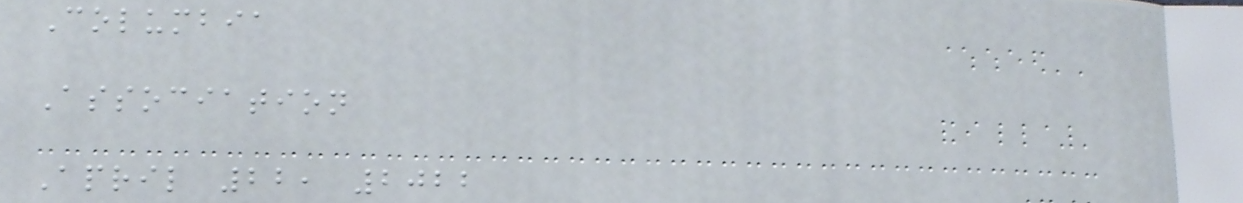Columbia
Association
April 22, 2022
